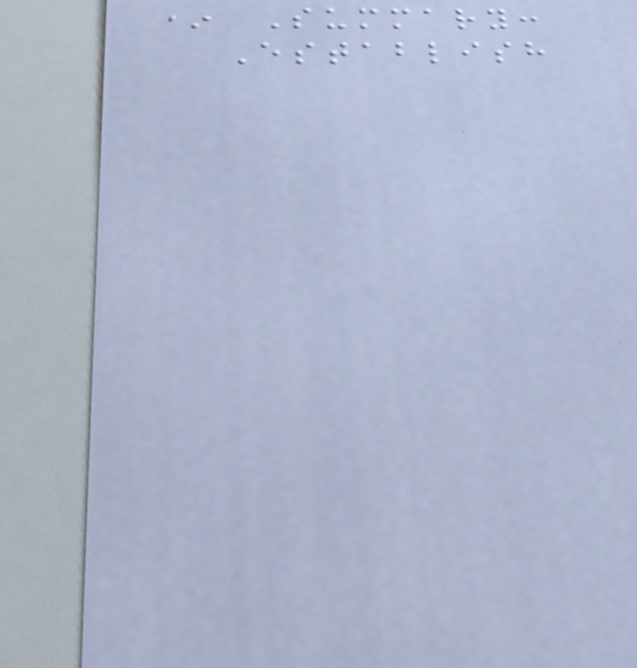* Summary:
Establish
